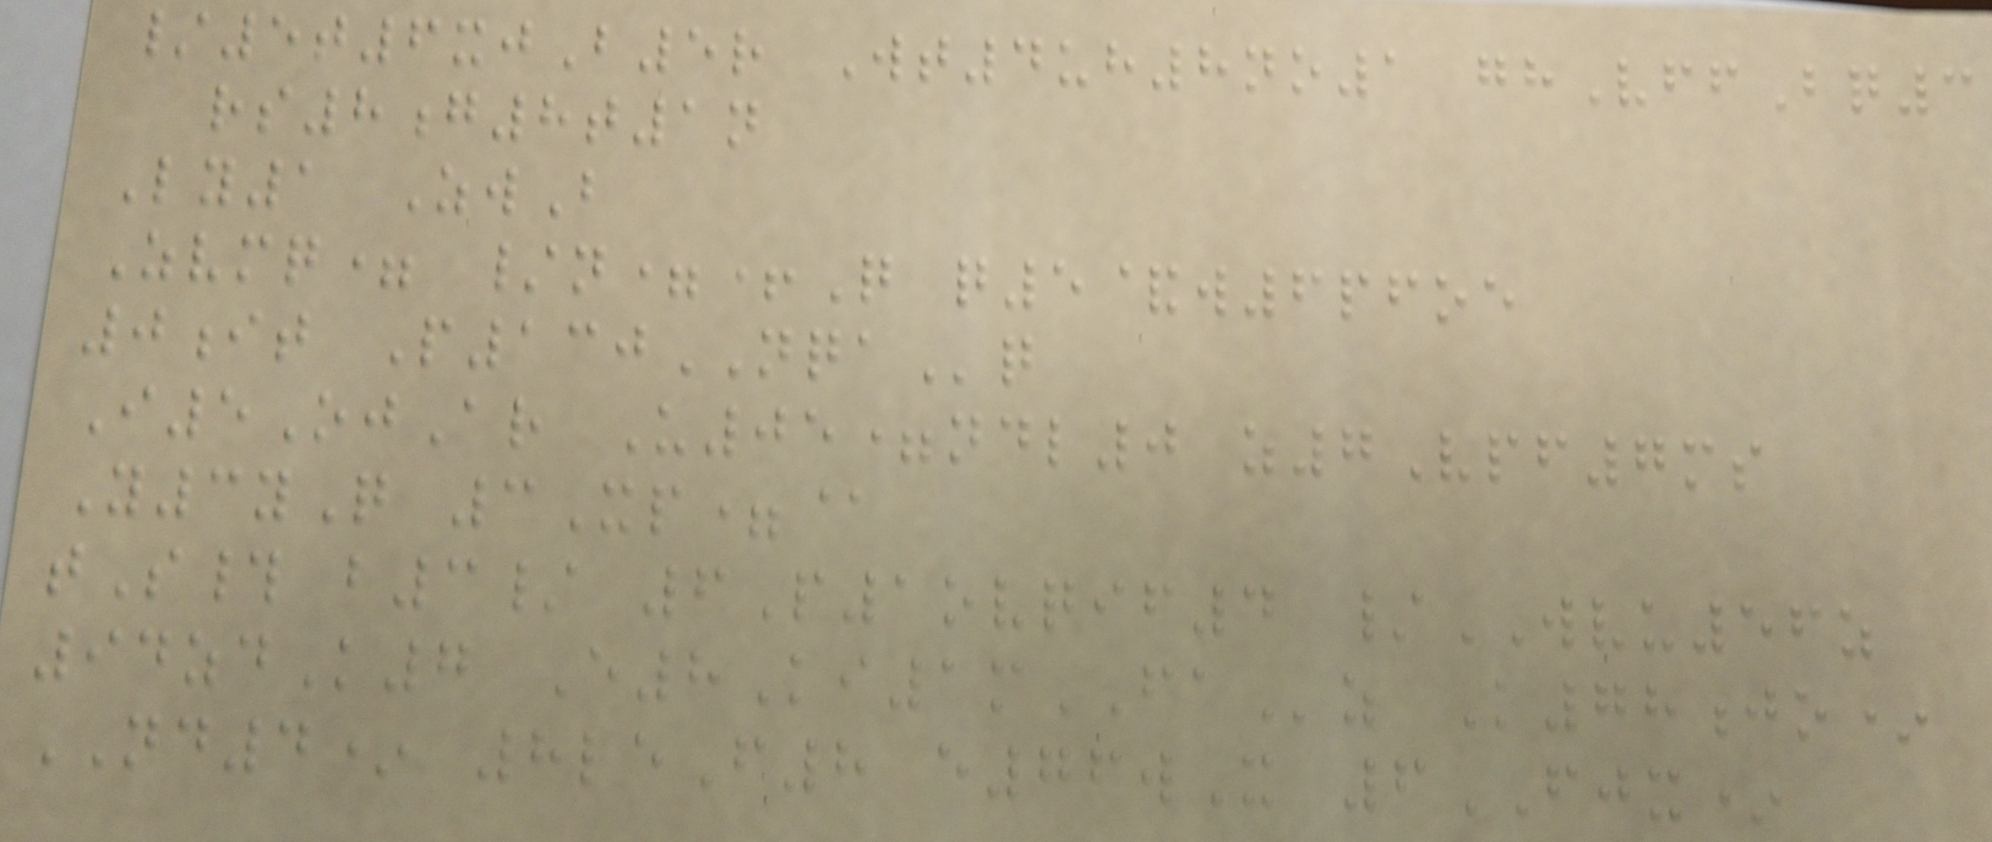/5t6xjB5r Wt4uh8no1 ghVffBq3
rs8g8t1n
Ly1 ZwB
Zvmq= /n=+Q q5&w6pfoe
0it P130NQAq
I5OjAr U05=ndl0 z7Vpf7ms
Y3yQ 3Xp=@
tS# b3/ 6P1ovqif4 /WVU56z
94zdK7 E8Ki1mFAz K78jo*
ND4* 8leF8 e76wX 6FJX*
